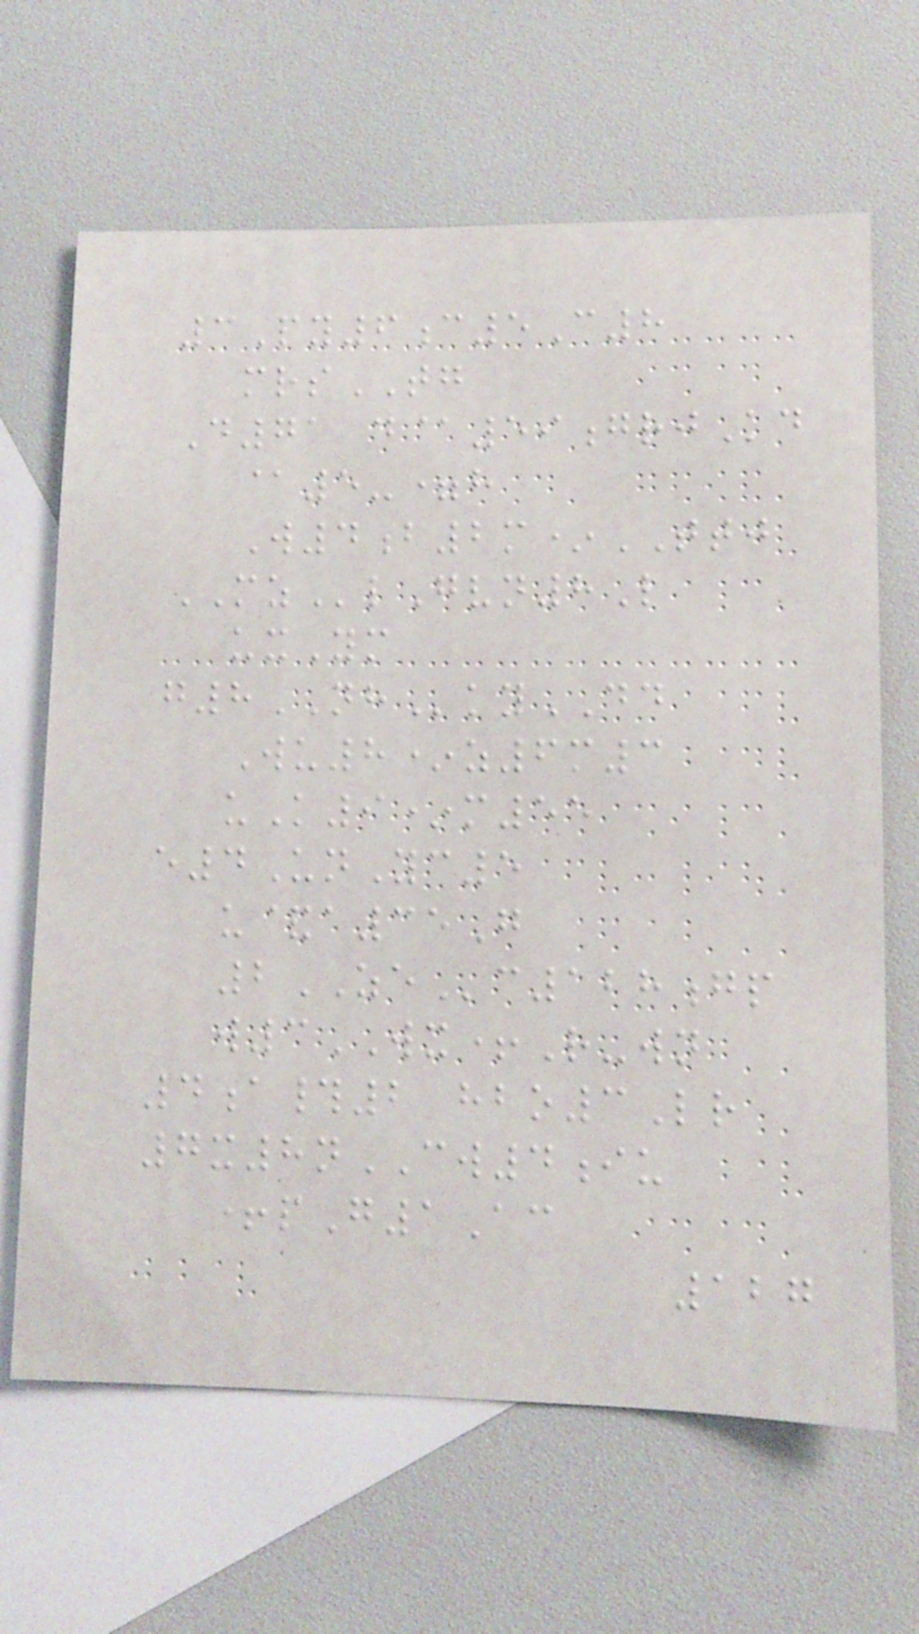3Py6c5C8
mrsTG
D71 d@59grjKd
@5-=h
W4b2m*TTJ
MZlGvn8L
uxYm
g8NHkyDD
Wu8*z6m3
uK9*m55
e4UnYc5
u&a35G
2ZEc128gp
w3WX+R-wn
4a#2 hbo3Lr
7x8nCW4iu
+pG1Ac
127
